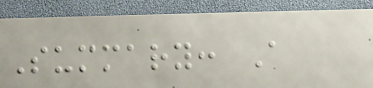Summary: A
